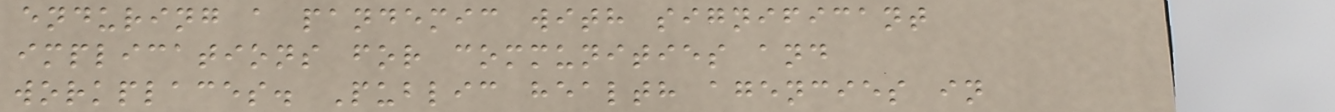enduring a pandemic with significant
implications for communities and
workplaces. Public health agencies in
